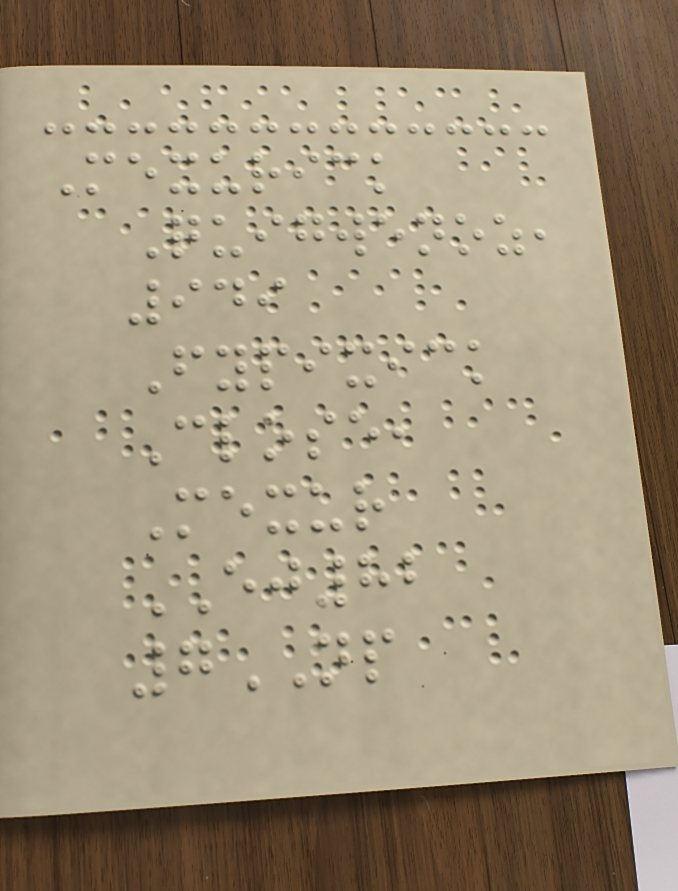Mexurick
Quigwenoz,
949
Fypixick
Close,
Mexur
EJ82
7NP
